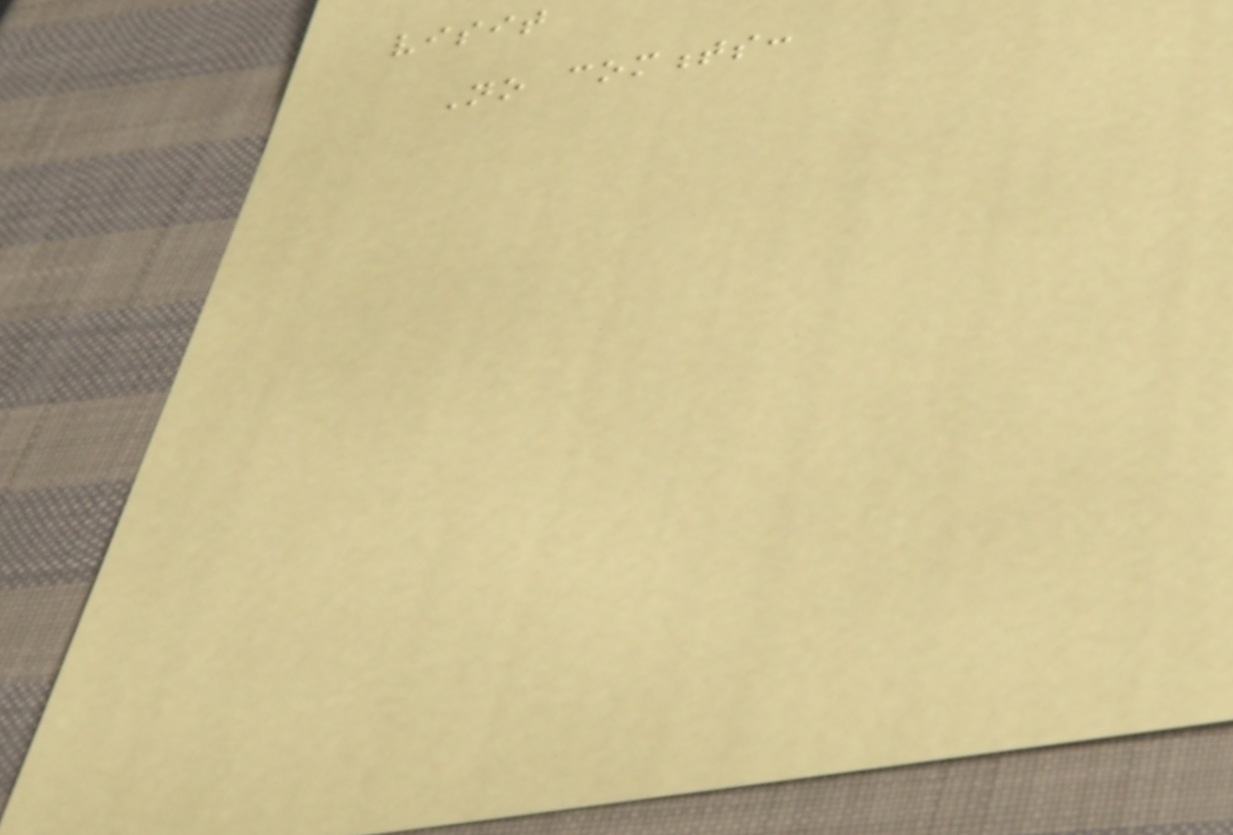visit
No comments:
